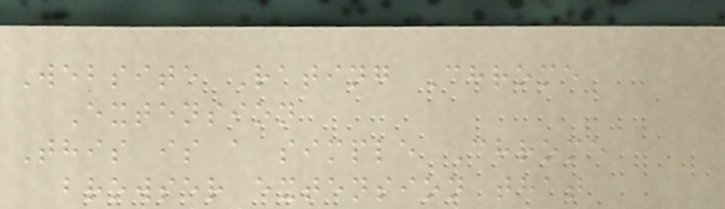Website Rating Chrome
Extension
This is a simple Chrome
browser extension that
